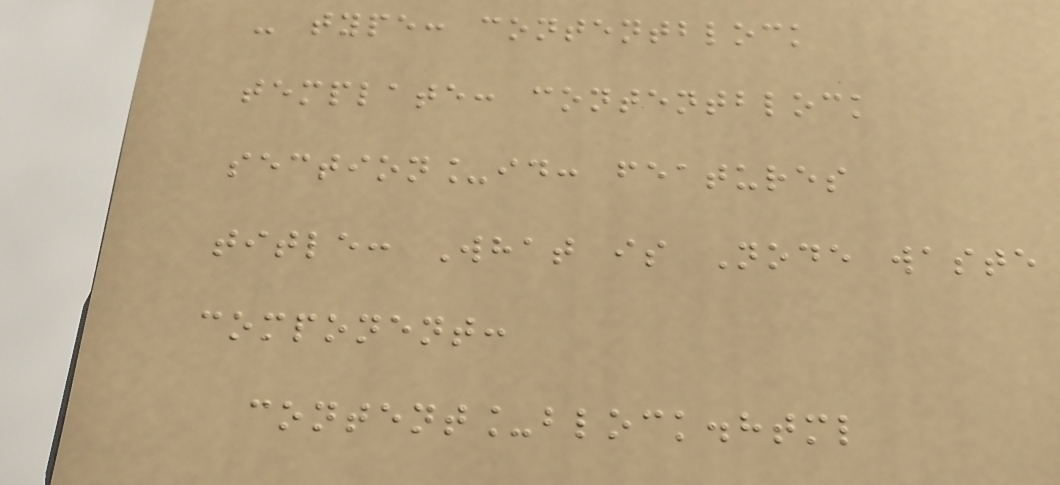- type: contentblock
template: contentblock
section_id: features
title: What is Node waste
component:
content_block.html
